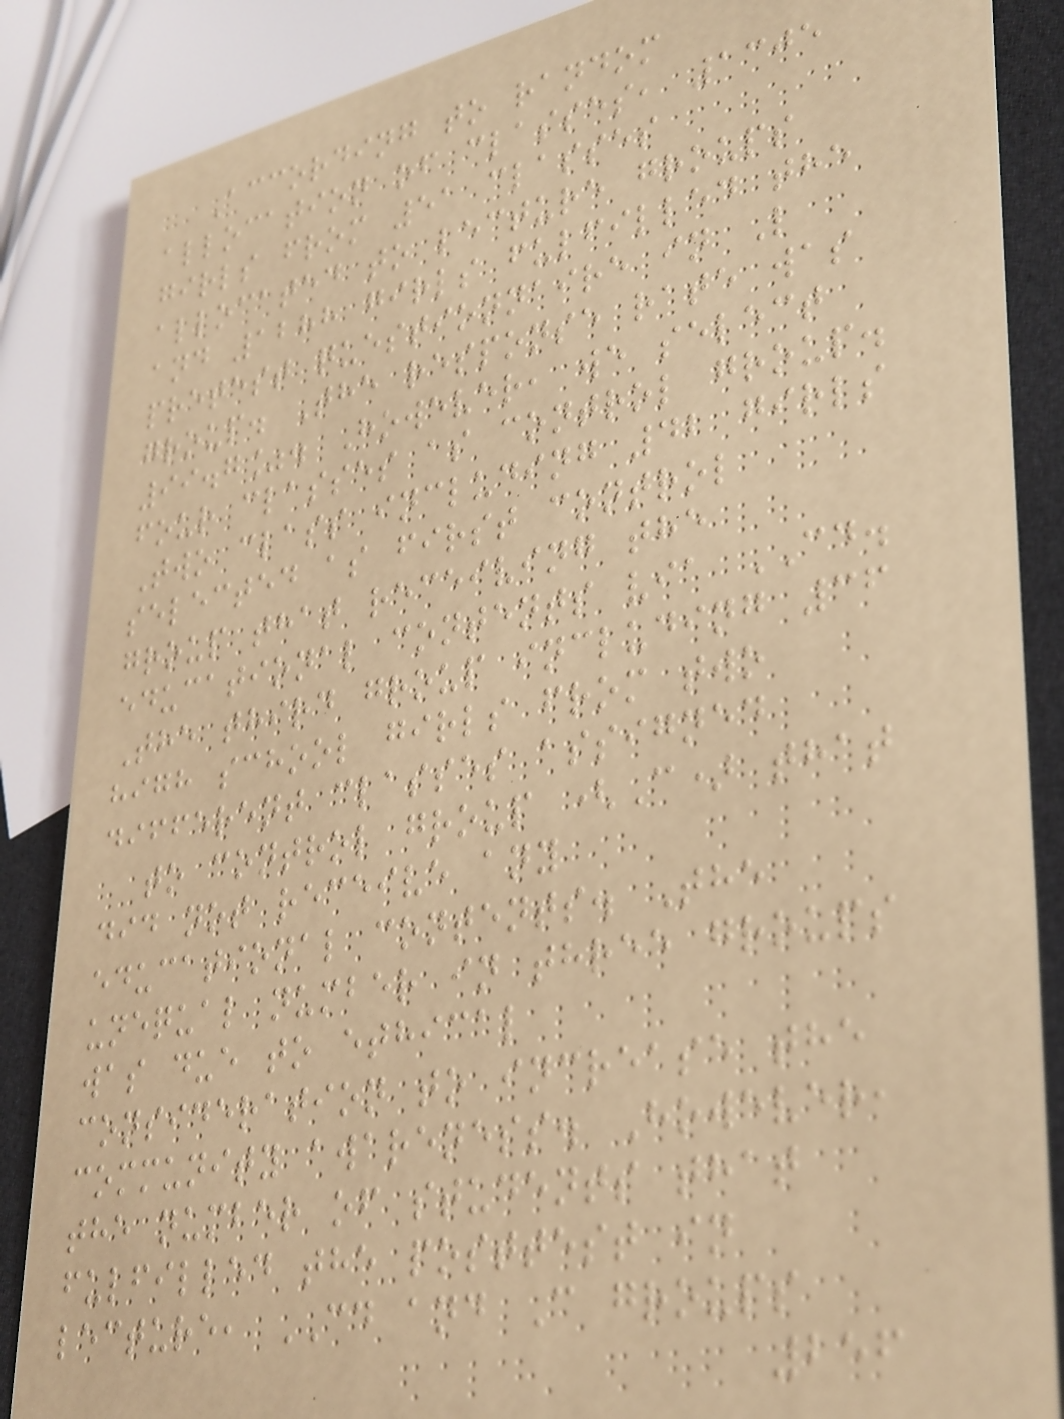According to random
allocation of classes, 1305
girls from 51 classes
allocated to lecture groups
and 1288 girls fulfilled the
pretest questionnaire in L
group. The response rate was
99.7%. However, we select
four classes as control group.
Two class including 42 girls
selected as first control
group that receiving the
educational contents via CD.
The third group including 36
high school girls from two
different classes assigned
to control group (C) that
did not receive any
educational contents. The
unequal number in three groups
was due to ethical
consideration to increase the
community awareness. However,
the number of students that
fulfilled the posttest in
lecture, CD and C groups
256
